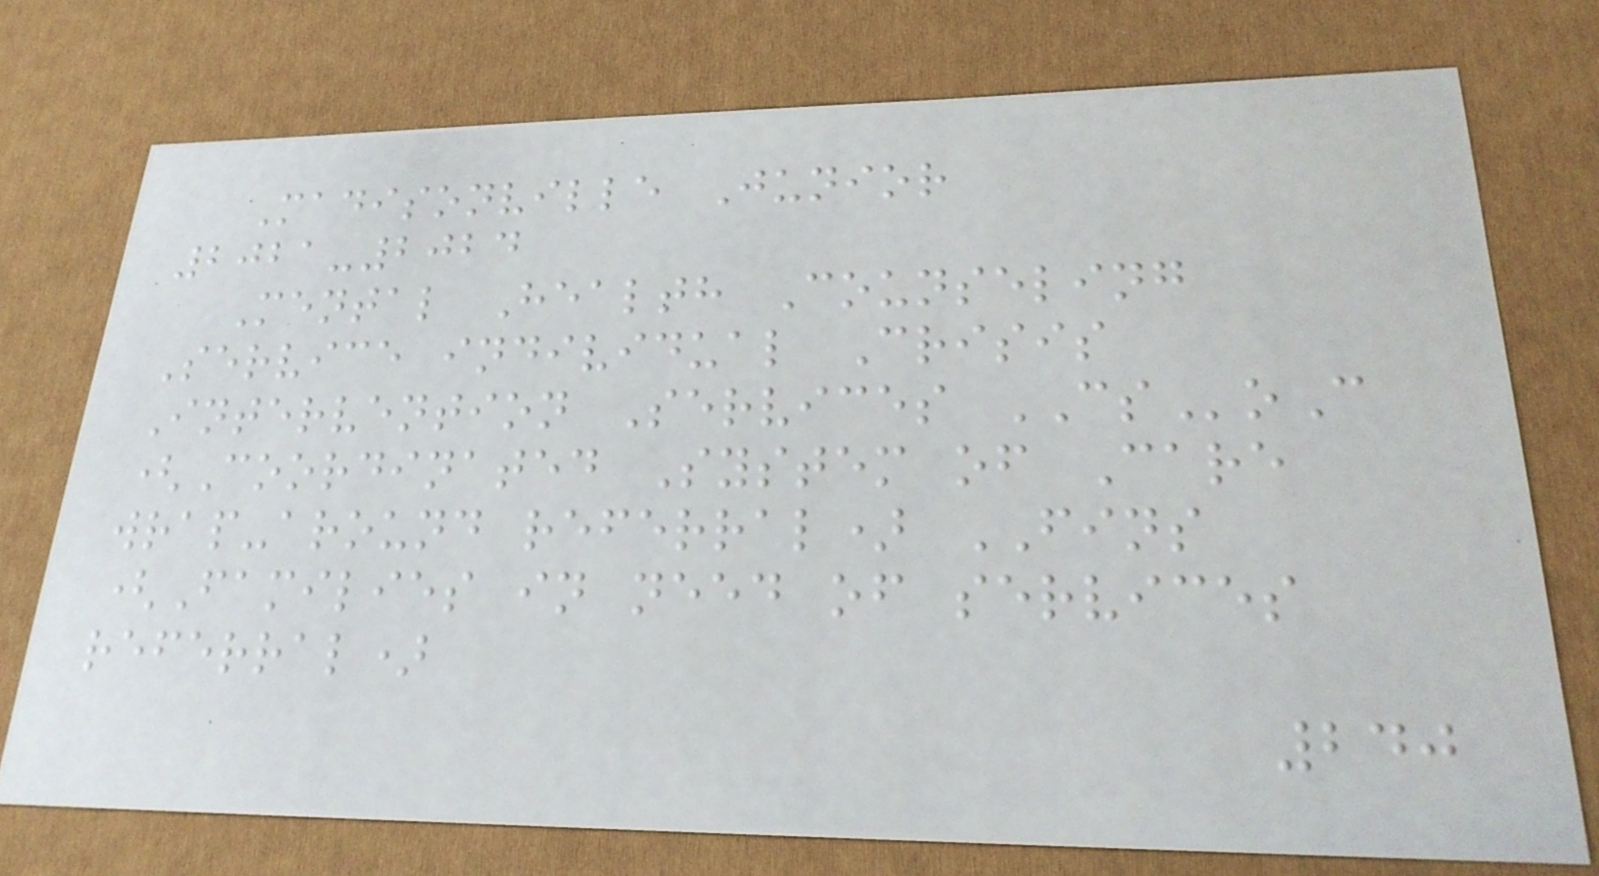Madisonville Junior
2021-2024
Mental Health Counseling
Service individual Crisis
Intervention Services CSoC
(Coordinated System of Care
wrap-around referral) FINS
(Families in need of services
referral)
240
